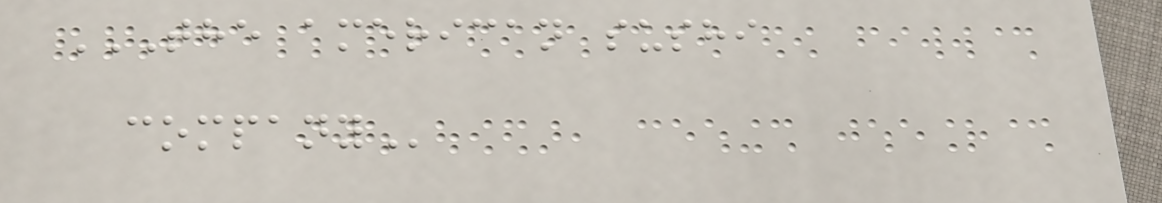THE AMERICAN SUSHI
COMPANY
